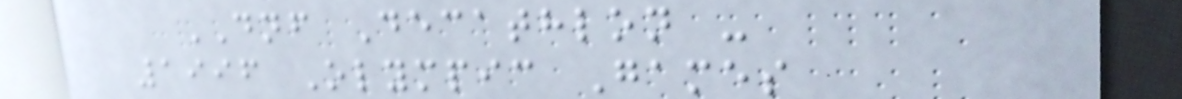DNF Decathlon -
1996 Olympic Games
